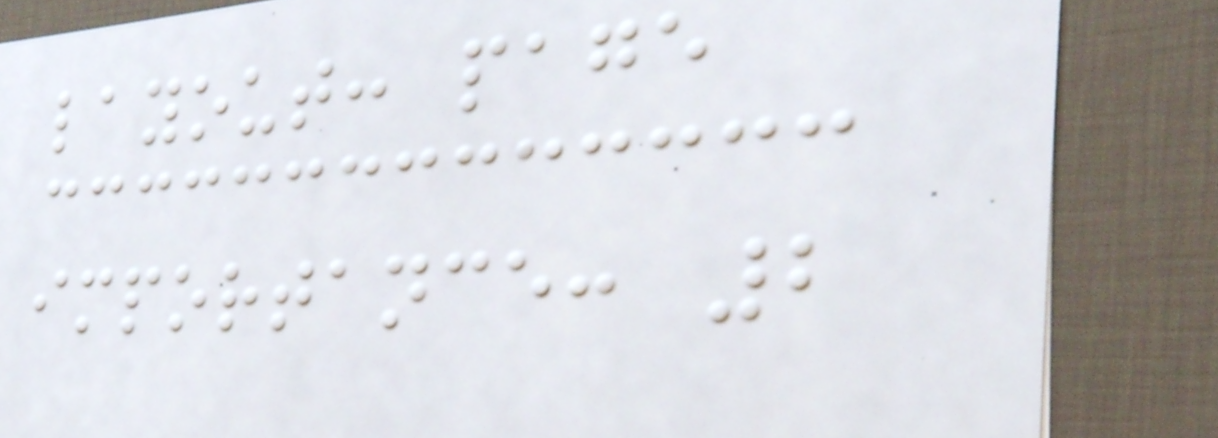layout: page
importance: 2
